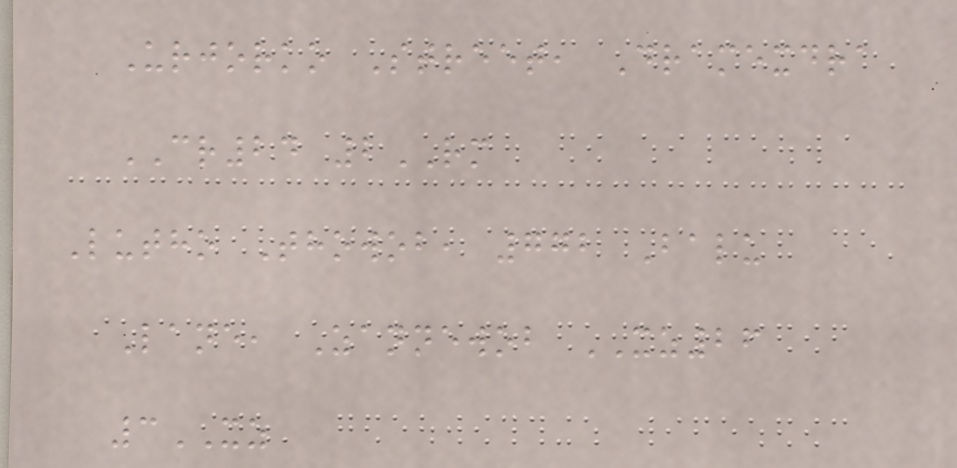Urjorko Street, Dramexdra
CR24 2RM
Lutho Thowob, 772 Balu
Lane, Zannewob XZ26
3XZ
